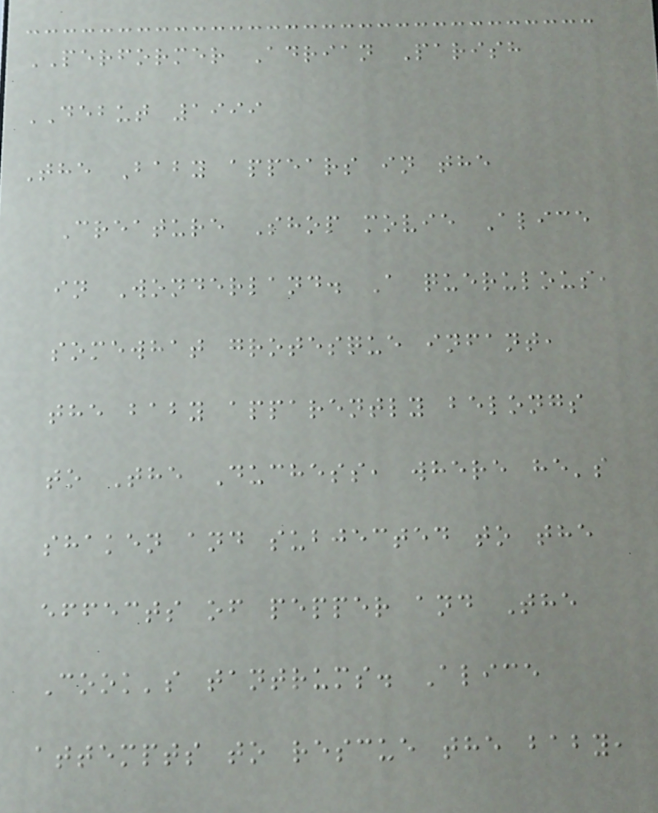PERFORMER Adrian Parish
DEBUT 1999
The Baby appears in the
Creature Shop movie Alice
in Wonderland. A querulous,
somewhat grotesque infant,
the baby apparently belongs
to The Duchess, where he's
shaken and subjected to the
effects of pepper and The
Cook's tantrums. Alice
attempts to rescue the baby,
